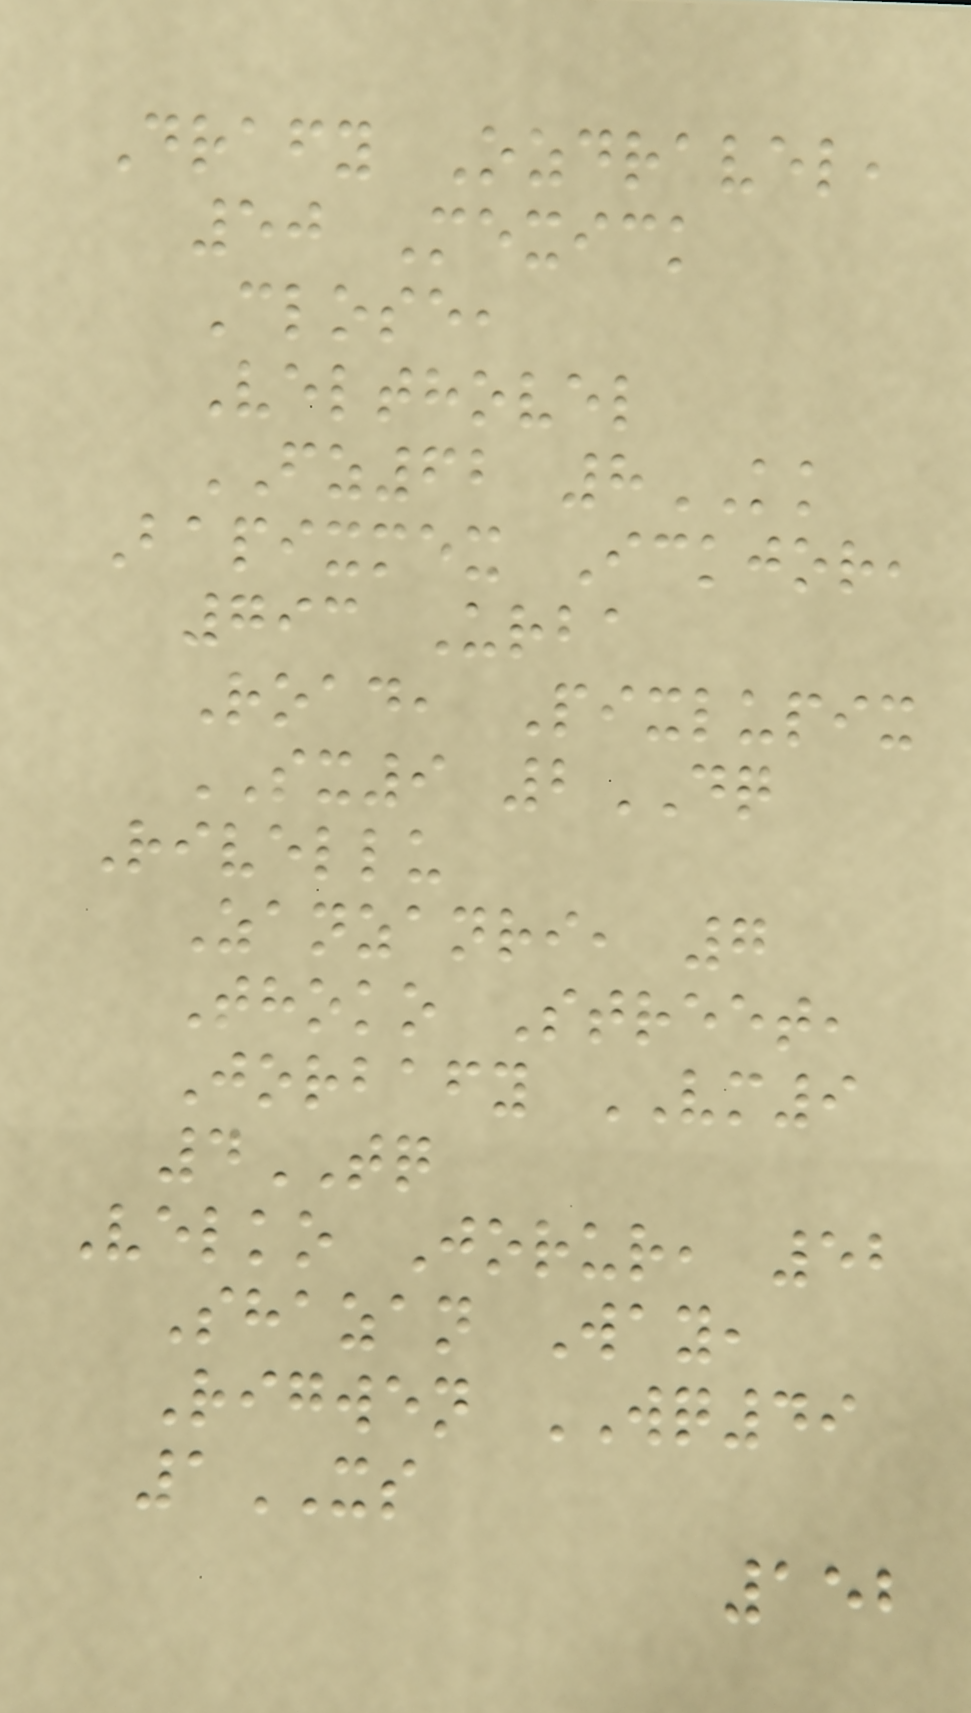Drafy Ozdravel,
50 Mexick
Close,
Velthovel
FZ62 8KK
Bapixmex Ickjor,
793 Urba
Road, Pixlupix
SX9 2DQ
Rivellu
Zanzanri, 7
Thoko Street,
Jorbafy VM9
4TQ
Velko Jorur, 52
Shazan Way,
Rigwen WQ49
1XS
152
